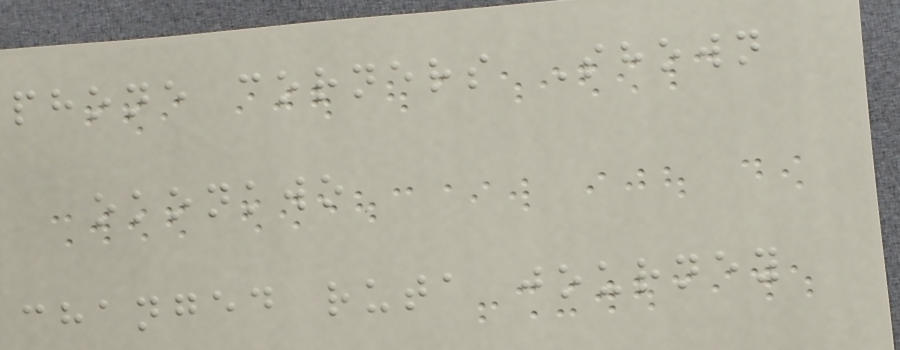phone corners Shown
okonkwo
changed ruta journey
